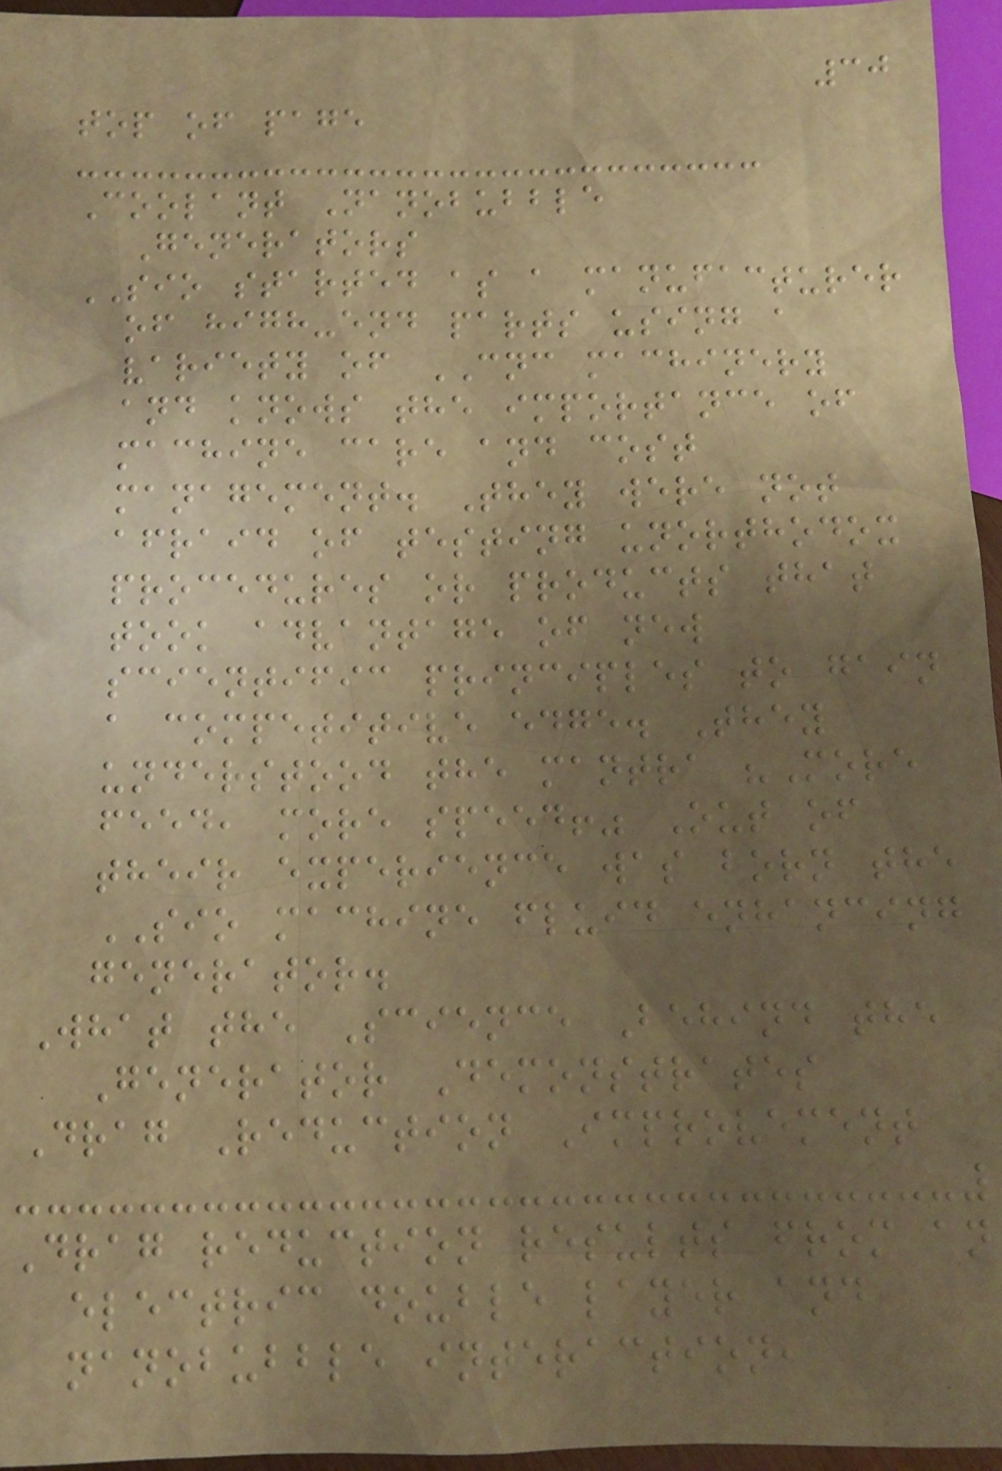30
top of page
Coolant Nanobubble
Generators
SIO started as a manufacturer
of high-end parts using a
variety of CNC machinery
and knows the importance of
machine care and cost
management. They were not
afraid of testing unorthodox
procedures or products that
took advantage of new
scientific principles to gain
a competitive edge. They
understood the mantra "More
feed, more speed!" Out of
their experience was born the
SIO machine fluid enhancing
generator.
What the Science Behind the
Generator Demonstrates
Drag Reduction Improvement
Drag reduction results from an
electric double layer and
nanobubble interaction,
